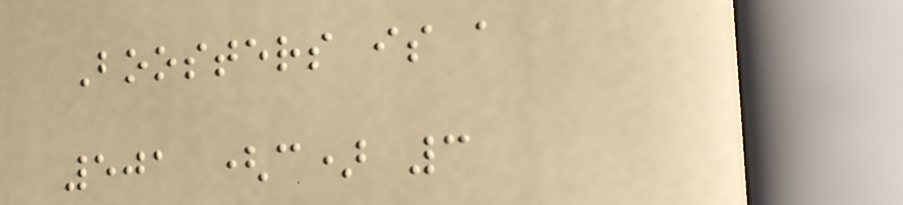Boosters is a
501 (c) 3
